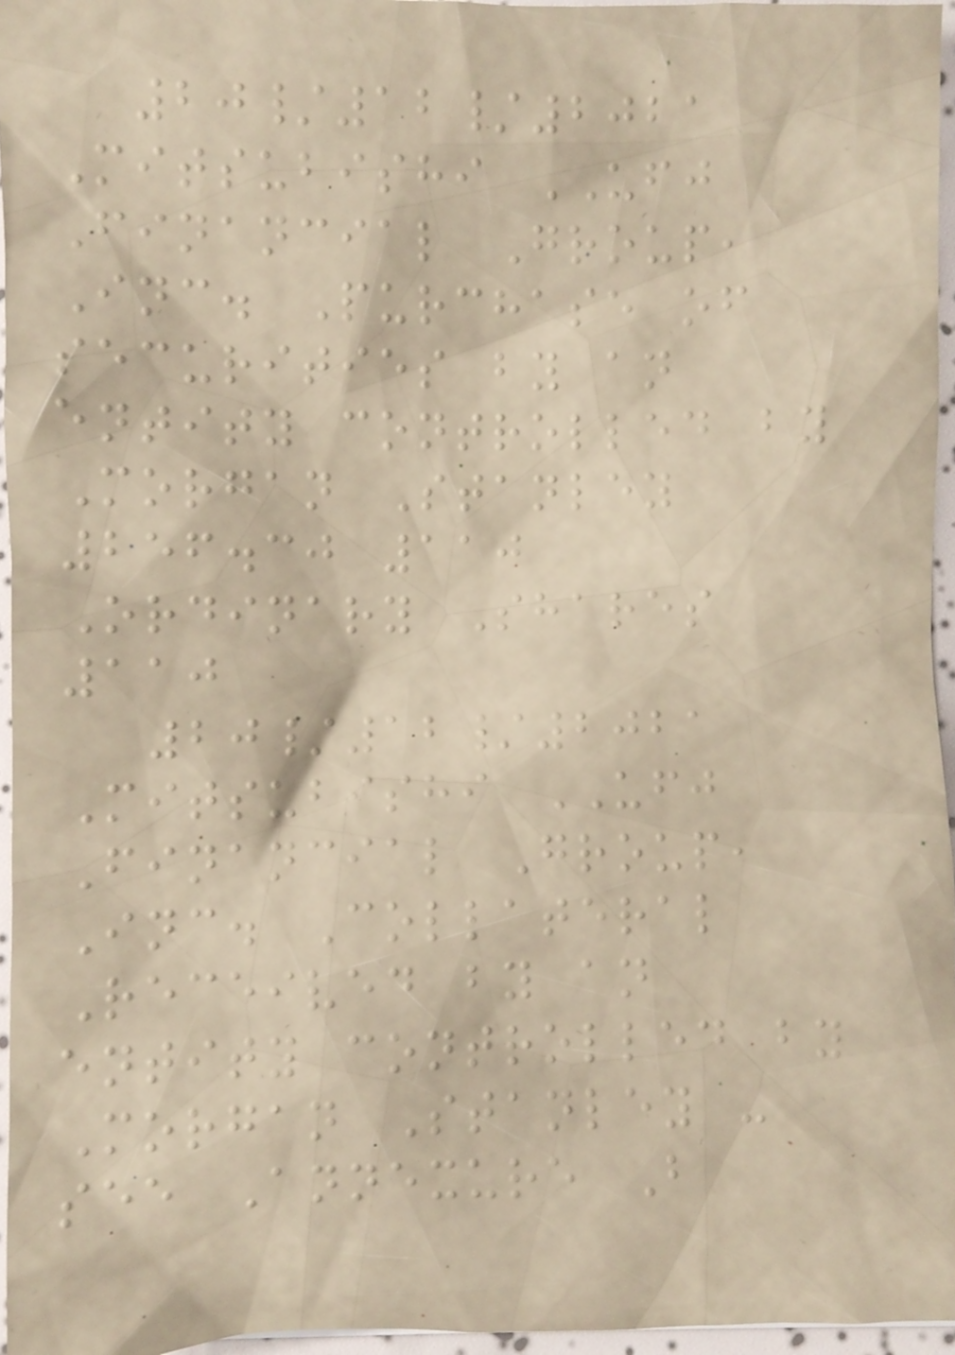20/12/2021
Mitsubishi UFJ
Financial Group,
Inc. Purchase of
securities by an
entity controlled by
Morgan Stanley
256.30 110
Ordinary Shares
110
20/12/2021
Mitsubishi UFJ
Financial Group,
Inc. Collateral
Received by an
entity controlled by
Morgan Stanley -
see Annexure B
